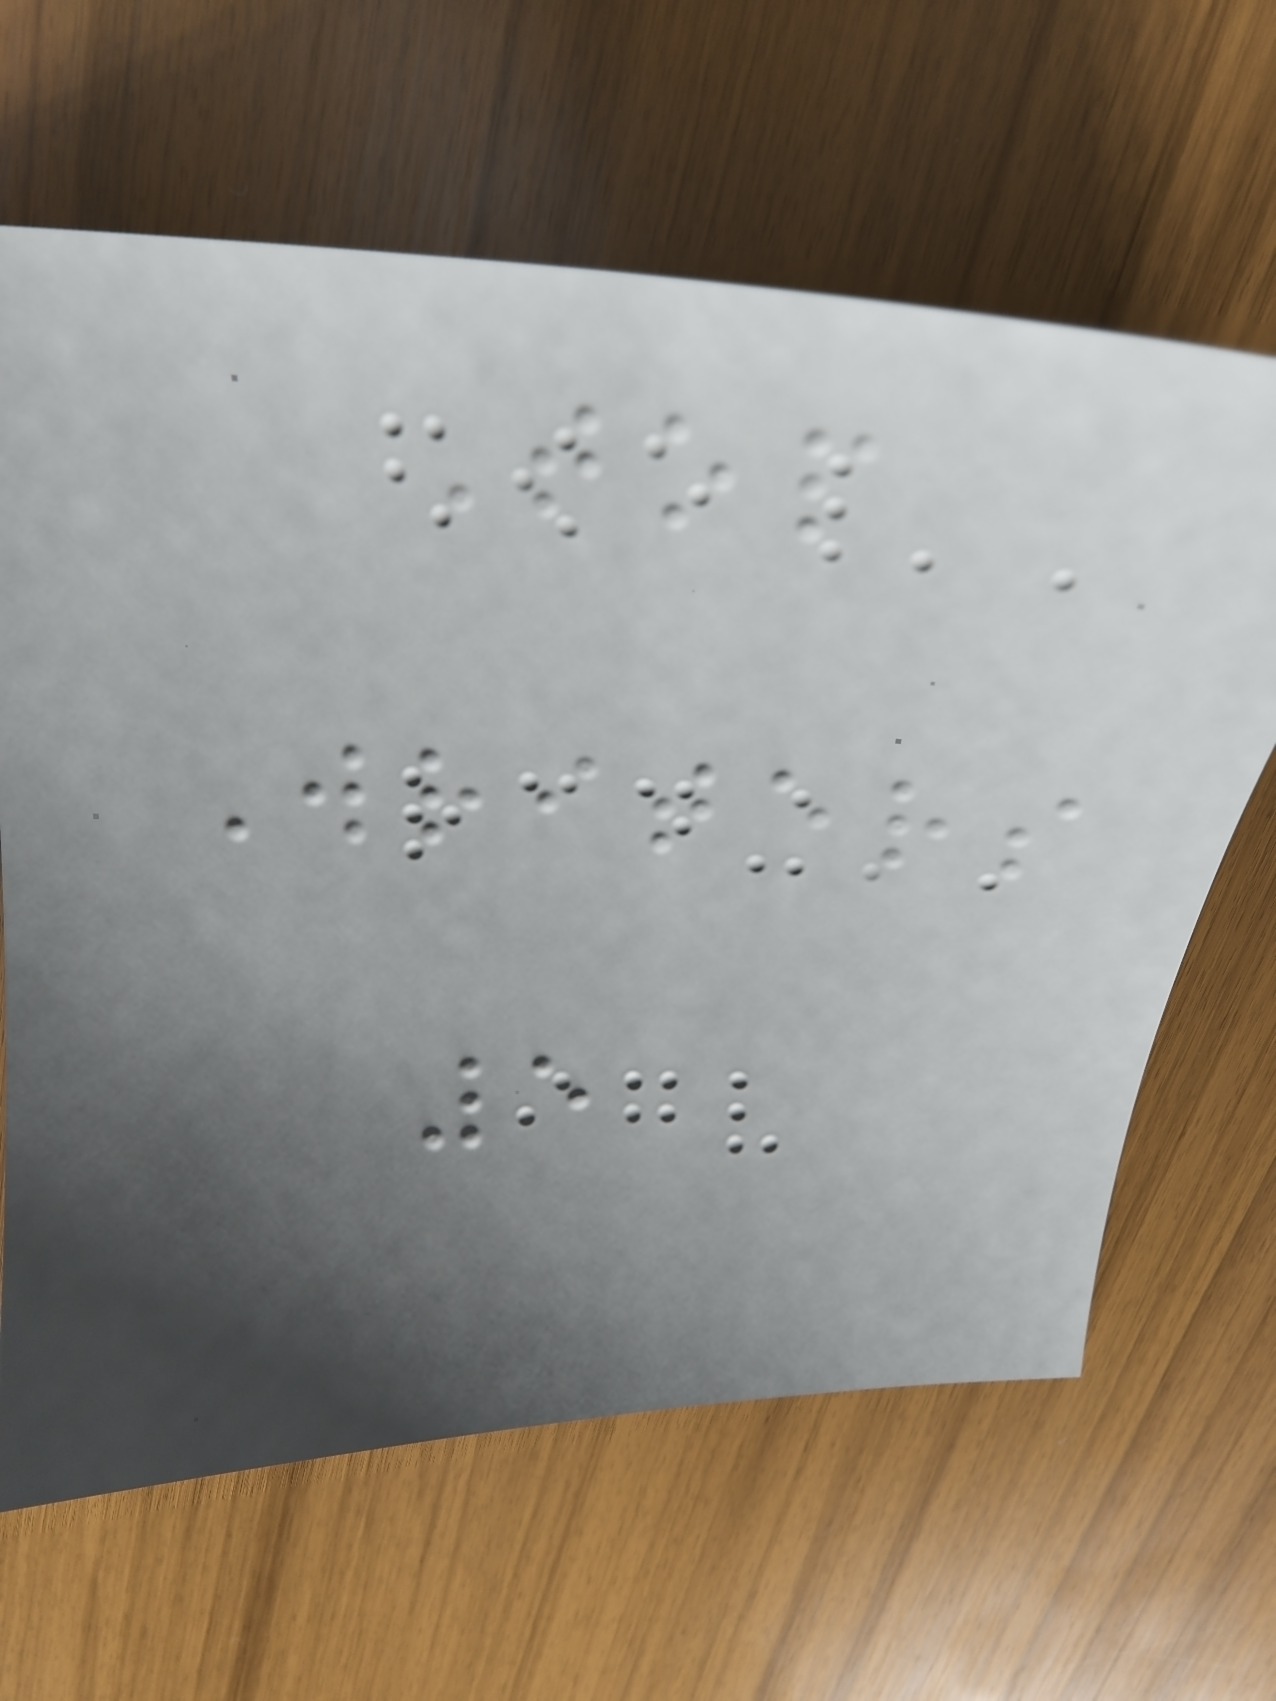Top
Writers
5
